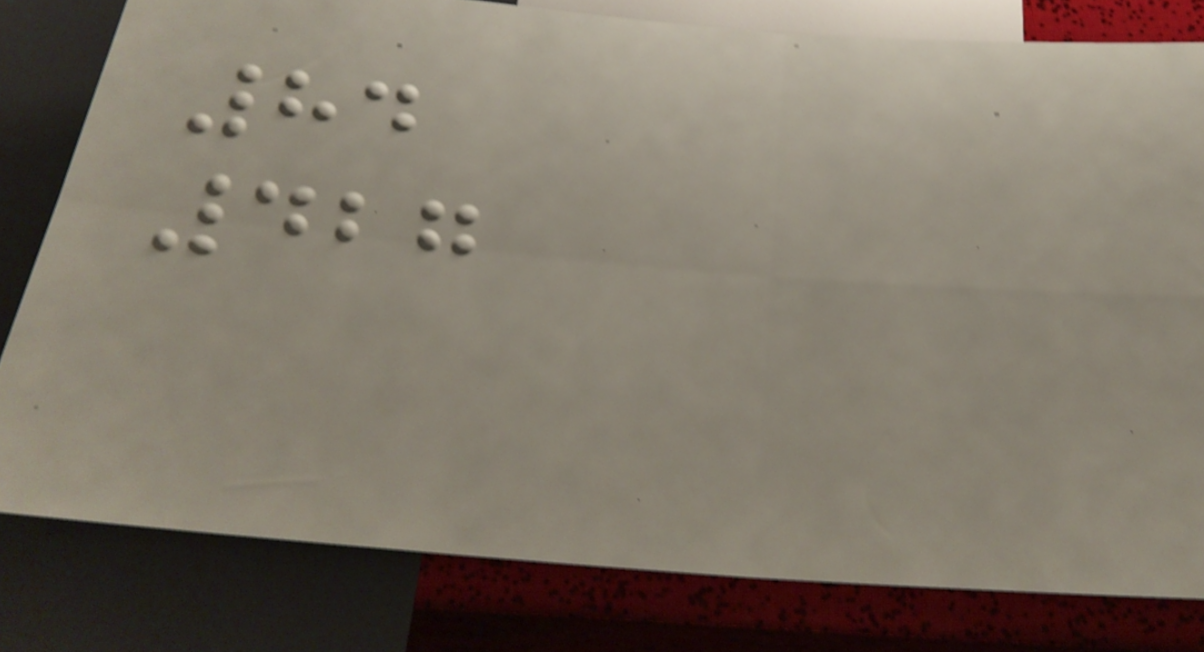84
427
